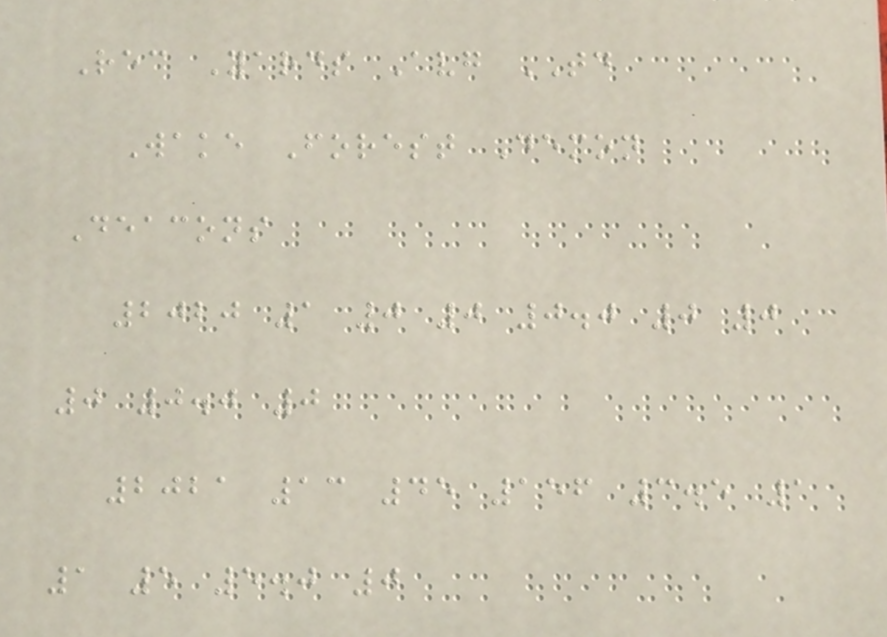Rec Yards Avg TD
Wake Forest Demon
Deacons
2020 1 0 0 0.0 0 0
0 0.0 0
2021 13 45 156 3.5 1
1 5 5.0 0
